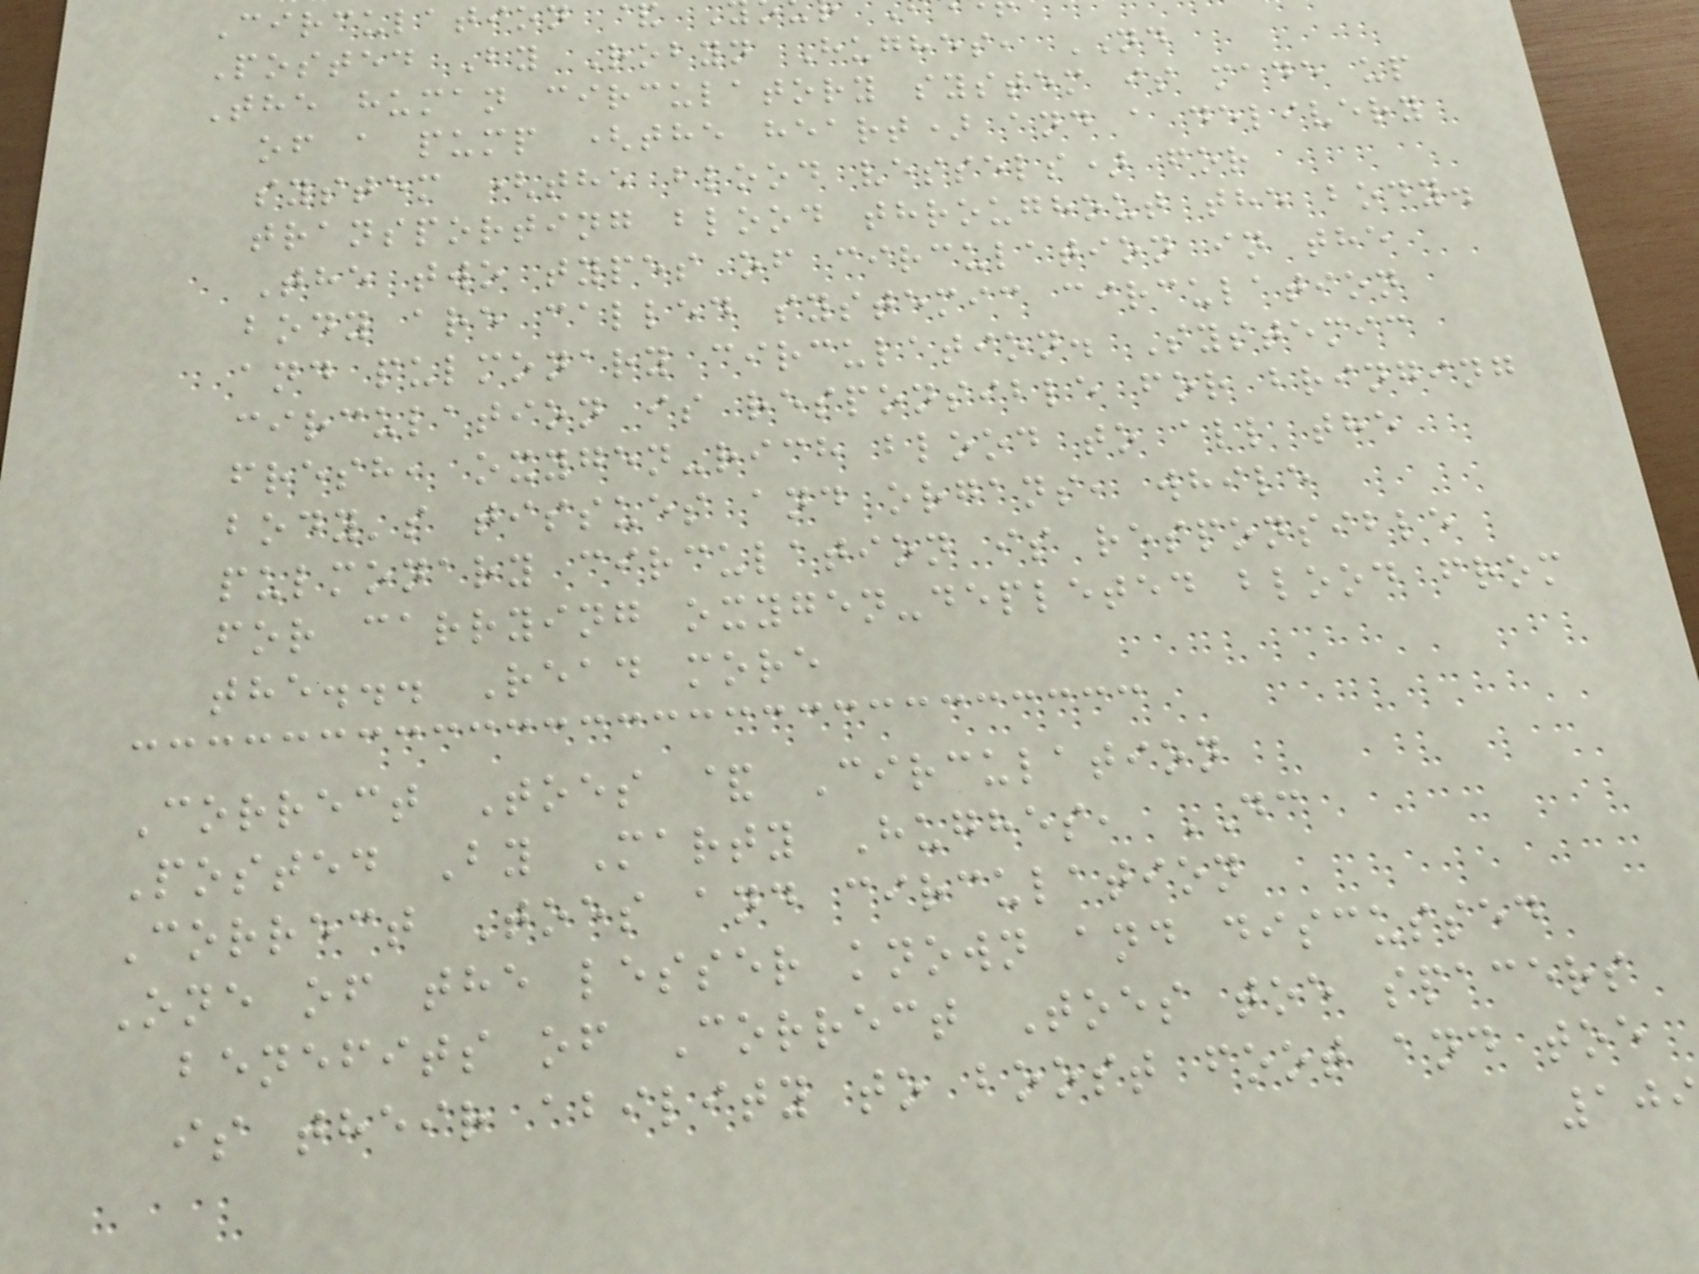Circulation &
Posted By Robyn Hughes, ND
The human circulatory system is made up
of a pump (the heart) and a delivery
system (the blood vessels) for
transporting blood throughout the body.
The two types of circulation in the
body are called systemic circulation
and pulmonary circulation. Systemic
circulation is responsible for bringing
fresh, oxygen-rich blood to all the
body's tissues and organs, while
pulmonary circulation is responsible
for carrying oxygen-depleted blood from
the... Read more
Correct Toes & Circulation
Posted By Marty Hughes, DC
Correct Toes and circulation
One of the lesser known and discussed
benefits of Correct Toes toe spacers
is their ability to boost foot and toe
